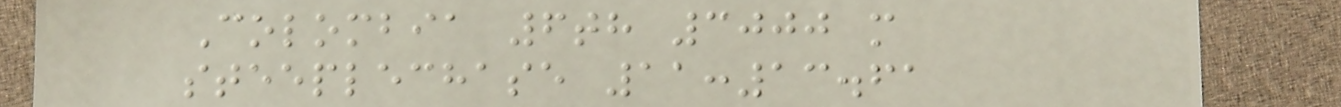Colombia 6th 3000 m
steeplechase 11:13.61
